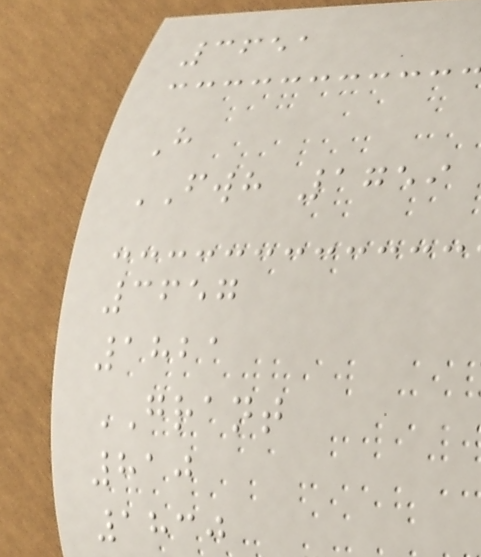3651
H
FWH 1759
3657
1821
GRANT
810
1830
